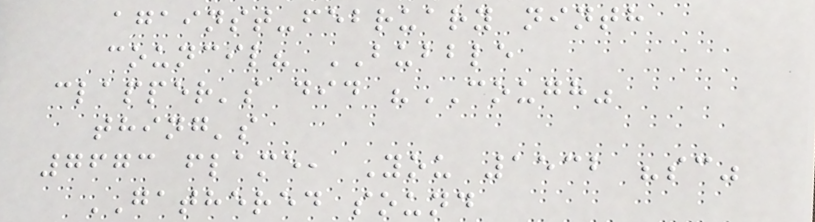against-february ninth
council? BUBBLE
clapper's did "COUGH"
thing's
7673 flame, You 1532 "sc"
GATHERED sound
